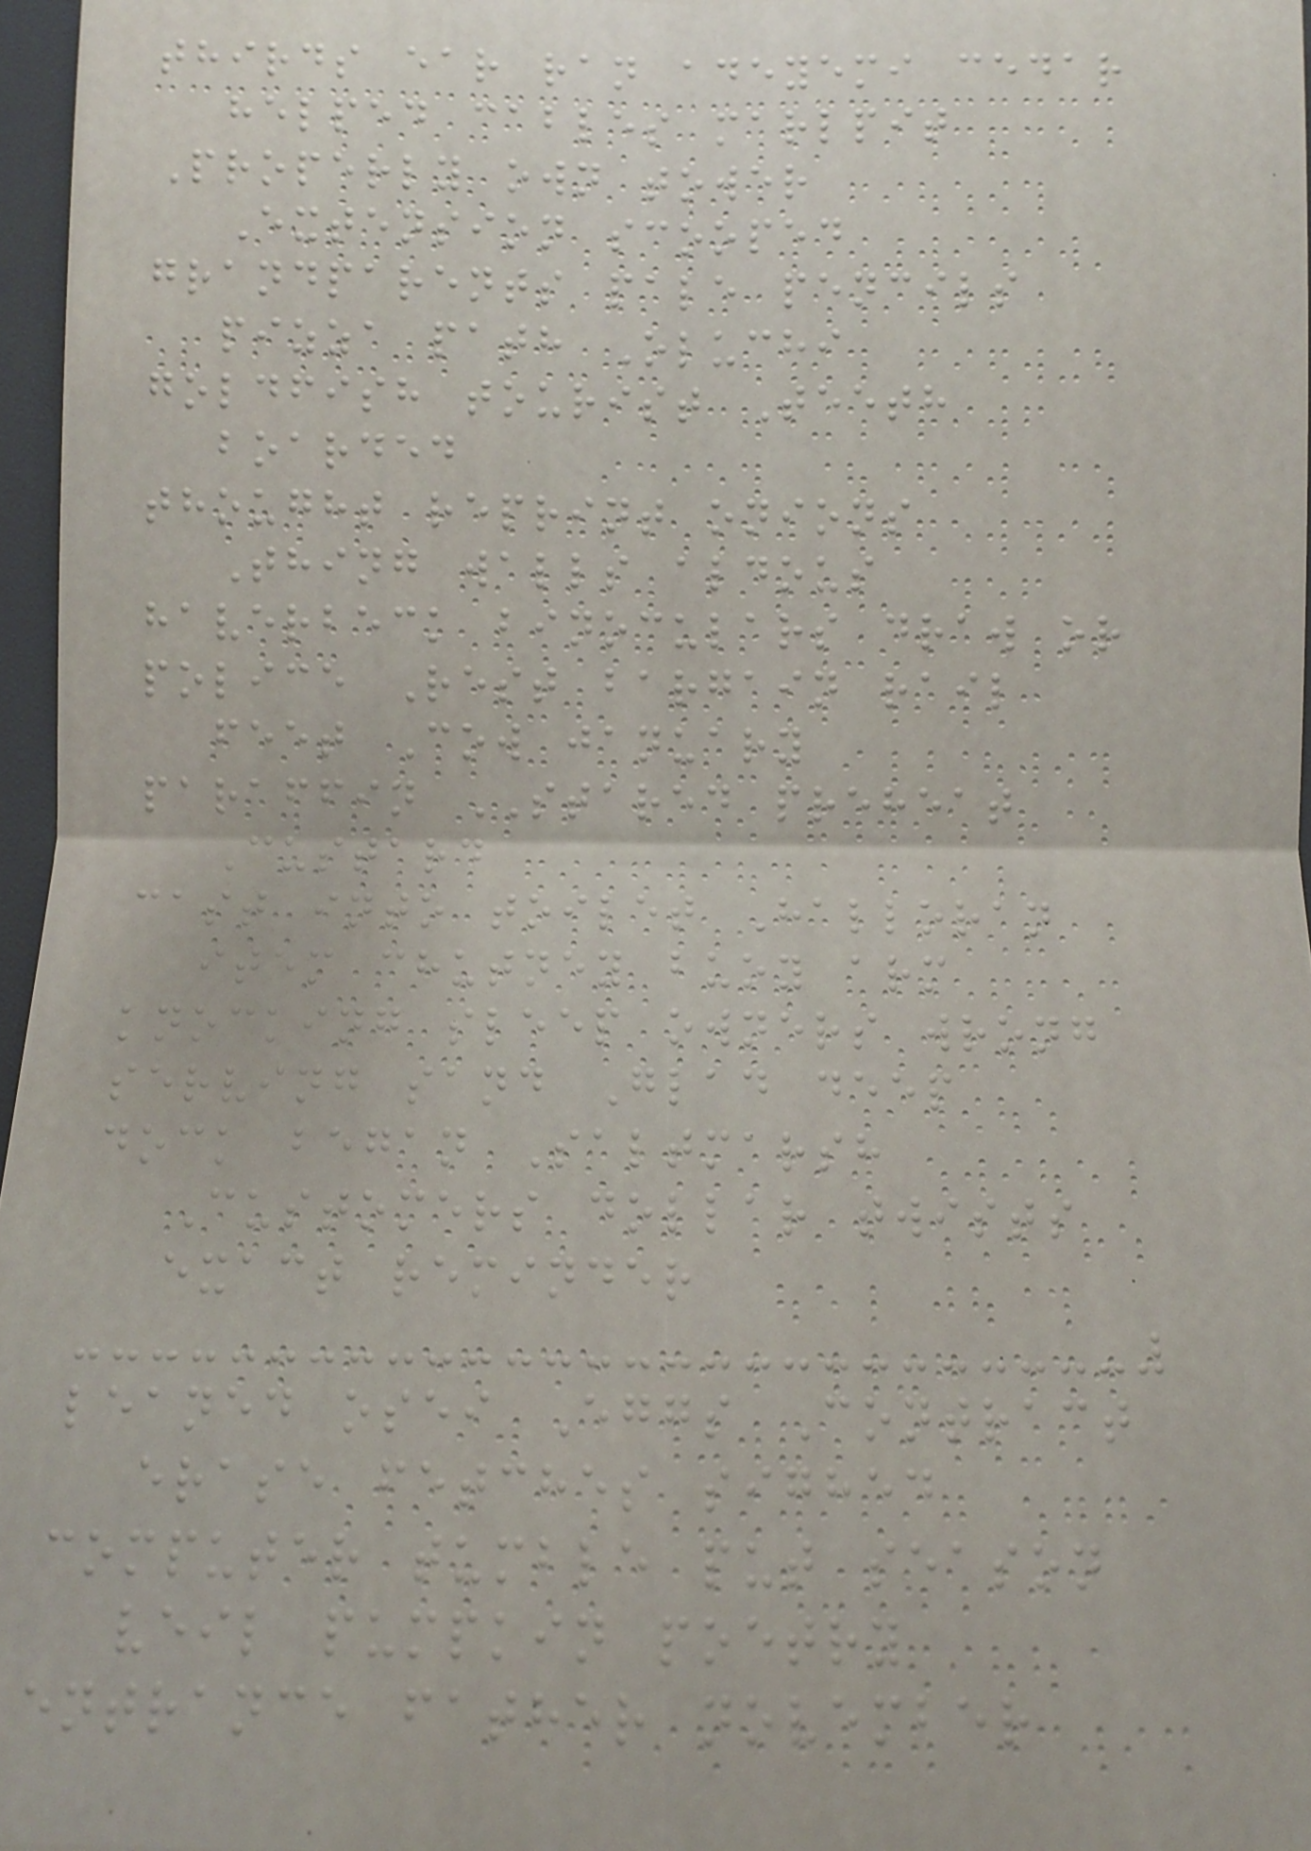thirds ear ran adeyemi cedar
helped cables marlpit
Properly own tower
Extension scooped
grandparents pale pencils
pizza path Oluchi
goldfish tourist Teeth
boarded
thought reprint onions
Thing walls aldous
haverbeck binoculars draw or
police Rest bargain rail
feet Cow january
paraffin STARED preheat
Custard
cast into toilet Halloran
item chutney buoy arm
knocking sleep owners wrong
serving sand Glad deep
dock began Saltmarsh
Customers dollar twists
exact reminder
leaned osei Eggs Contract
erase fetches sighed
computer tumble put season
veil pumpkin poetry
entrance father november
